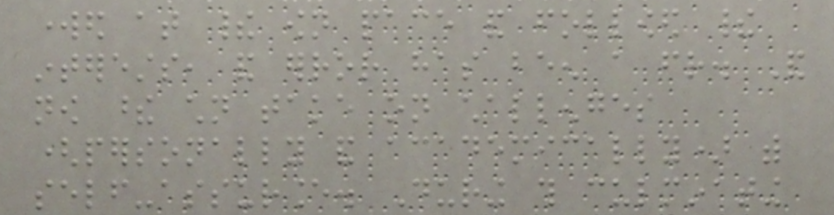worked at their own pace and followed their
interests, and error has been a friend. And
now these children take on challenges
(personally and academically) with
self-assurance. During this culminating
